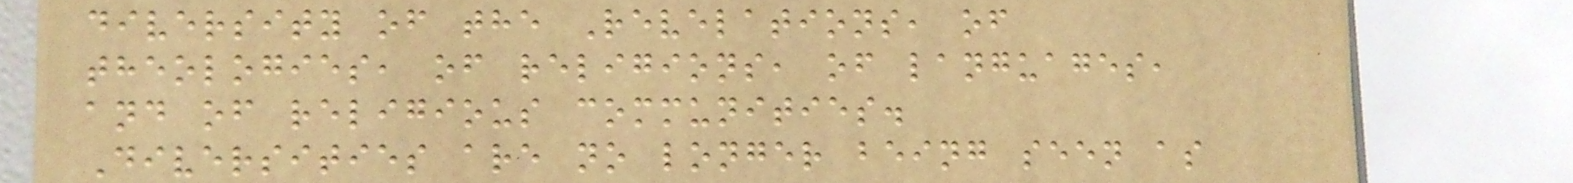diversity of the Revelations, of
theologies, of religions, of languages,
and of religious communities.
Diversities are no longer being seen as
